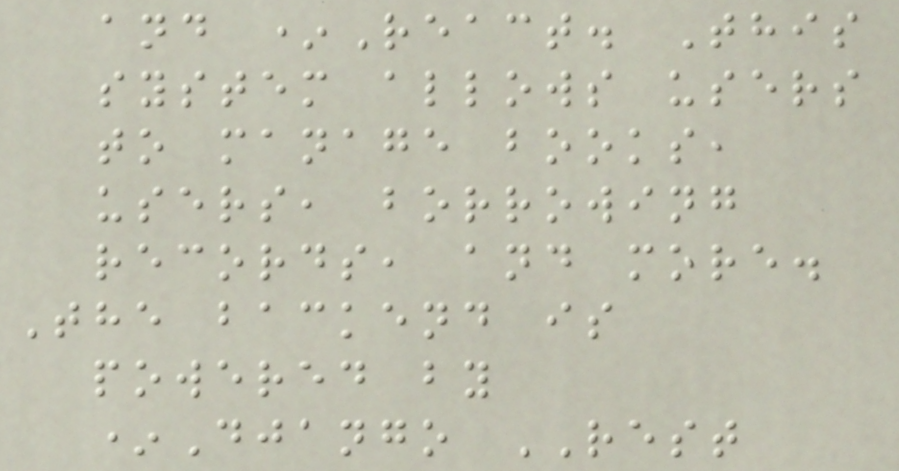and *React. This
system allows users
to manage books,
users, borrowing
records, and more.
The backend is
powered by
*Django REST
